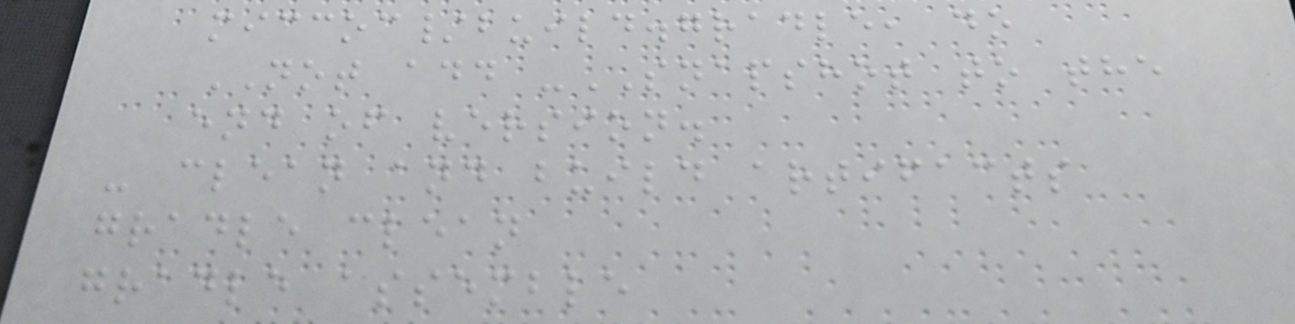miccoc/build.gradle, do
NOT add -SNAPSHOT to the
end of version.
- clean and build artifacts
gradle clean
gradle assemble
